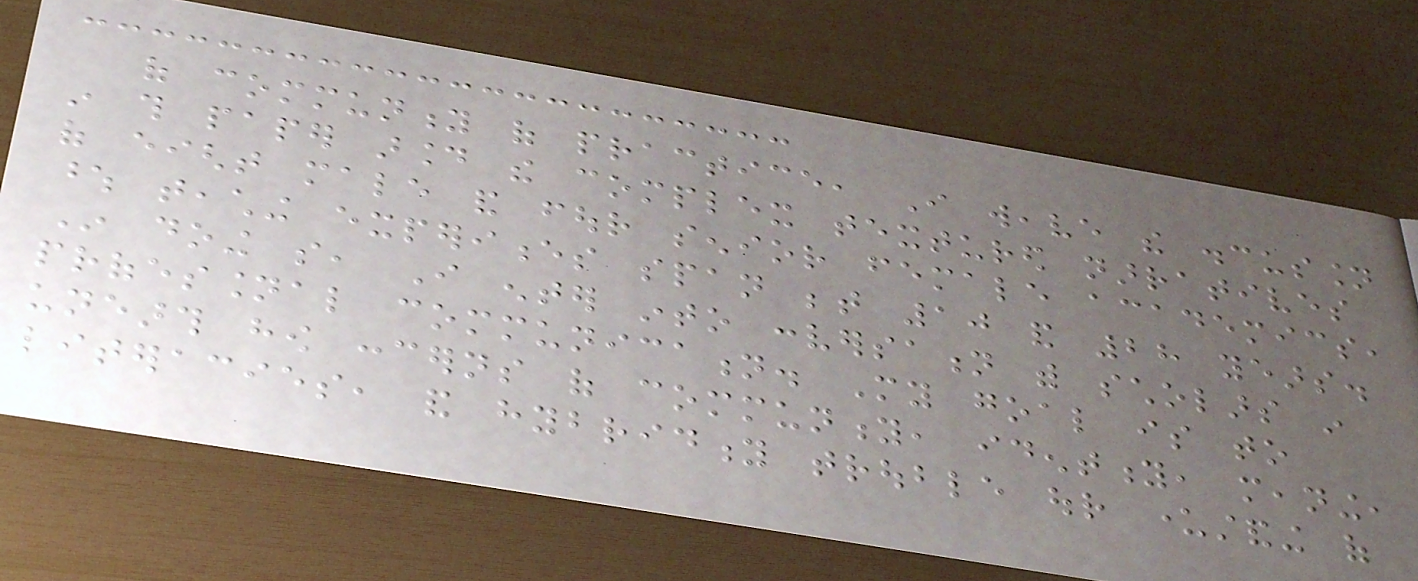of community of practice, I weave the discussion
in this paper around the complex textured narratives
of eight male and four senior female academics,
whose teaching experiences span between 10 and 28 years.
In doing so, I enter into conversation with scholars in
professional communication. My goal is to
unearth how concerns of community, identity, meaning,
literacies, and hybridity trouble our understanding of
